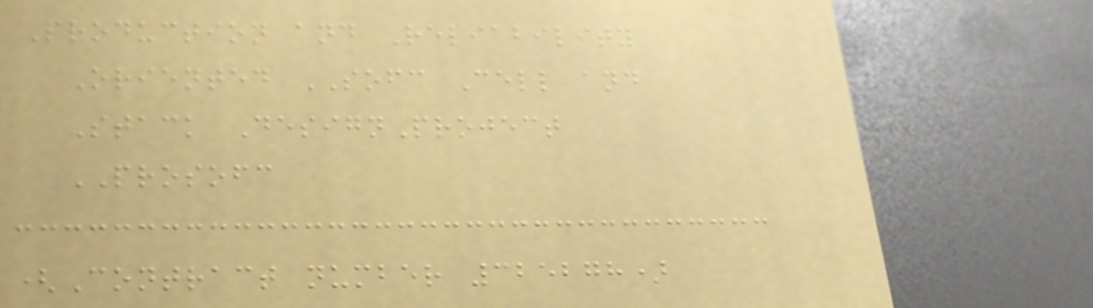Production and Reliability
Oriented SOFC Cell and
Stack DesignProject
PROSOFC
(Contract number 325278)
